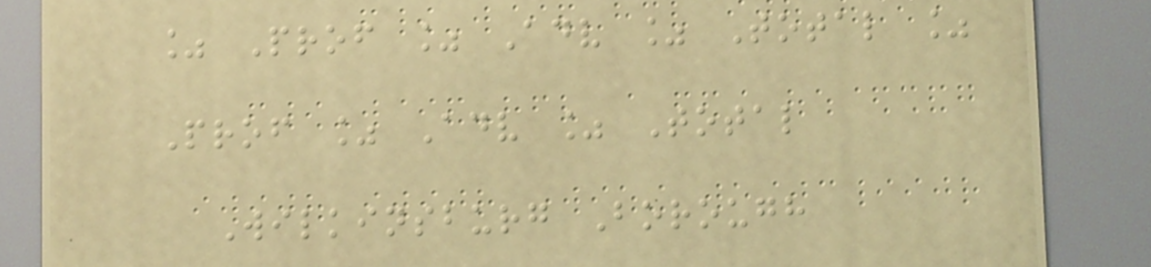% Prof % Adv % Total %
Prof % Adv % Total
Wilkinsburg Borough
